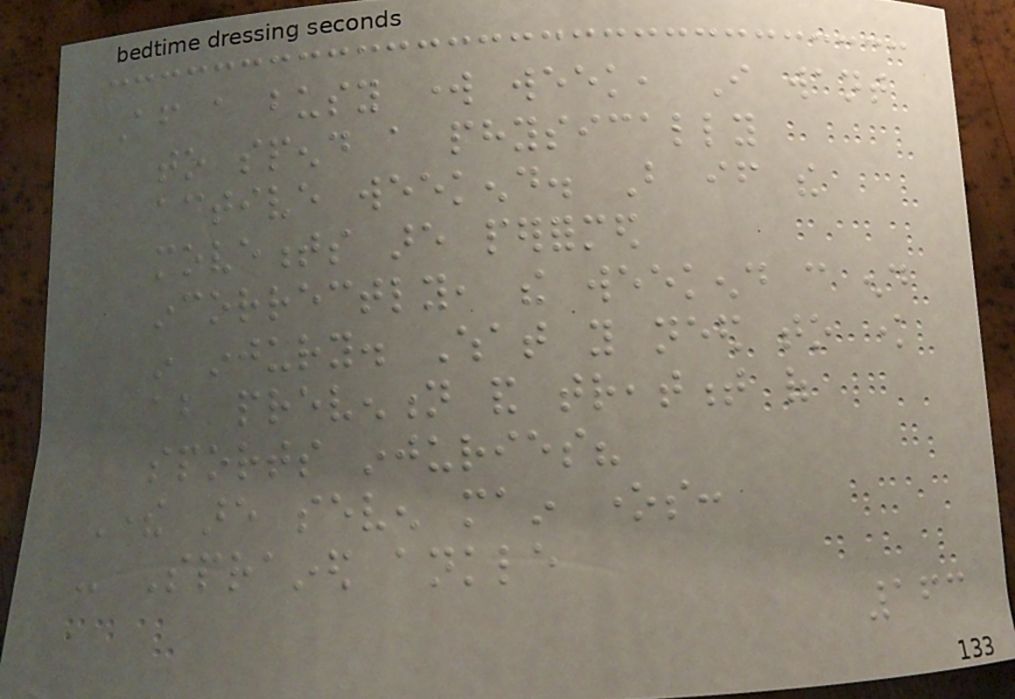After a busy work week, I want
to spend a physically
active weekend. But if the
movements are performed
incorrectly, the weekend can end
in injury. What you need to know
about prevention and treatment of
sports injuries?
There are seven main ones:
- Sprained ankle
163
